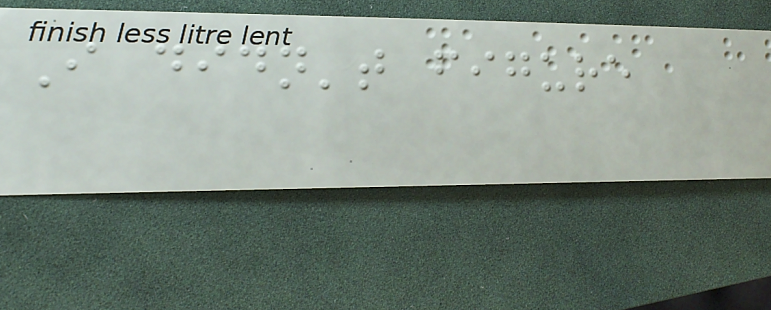I didn't figure
